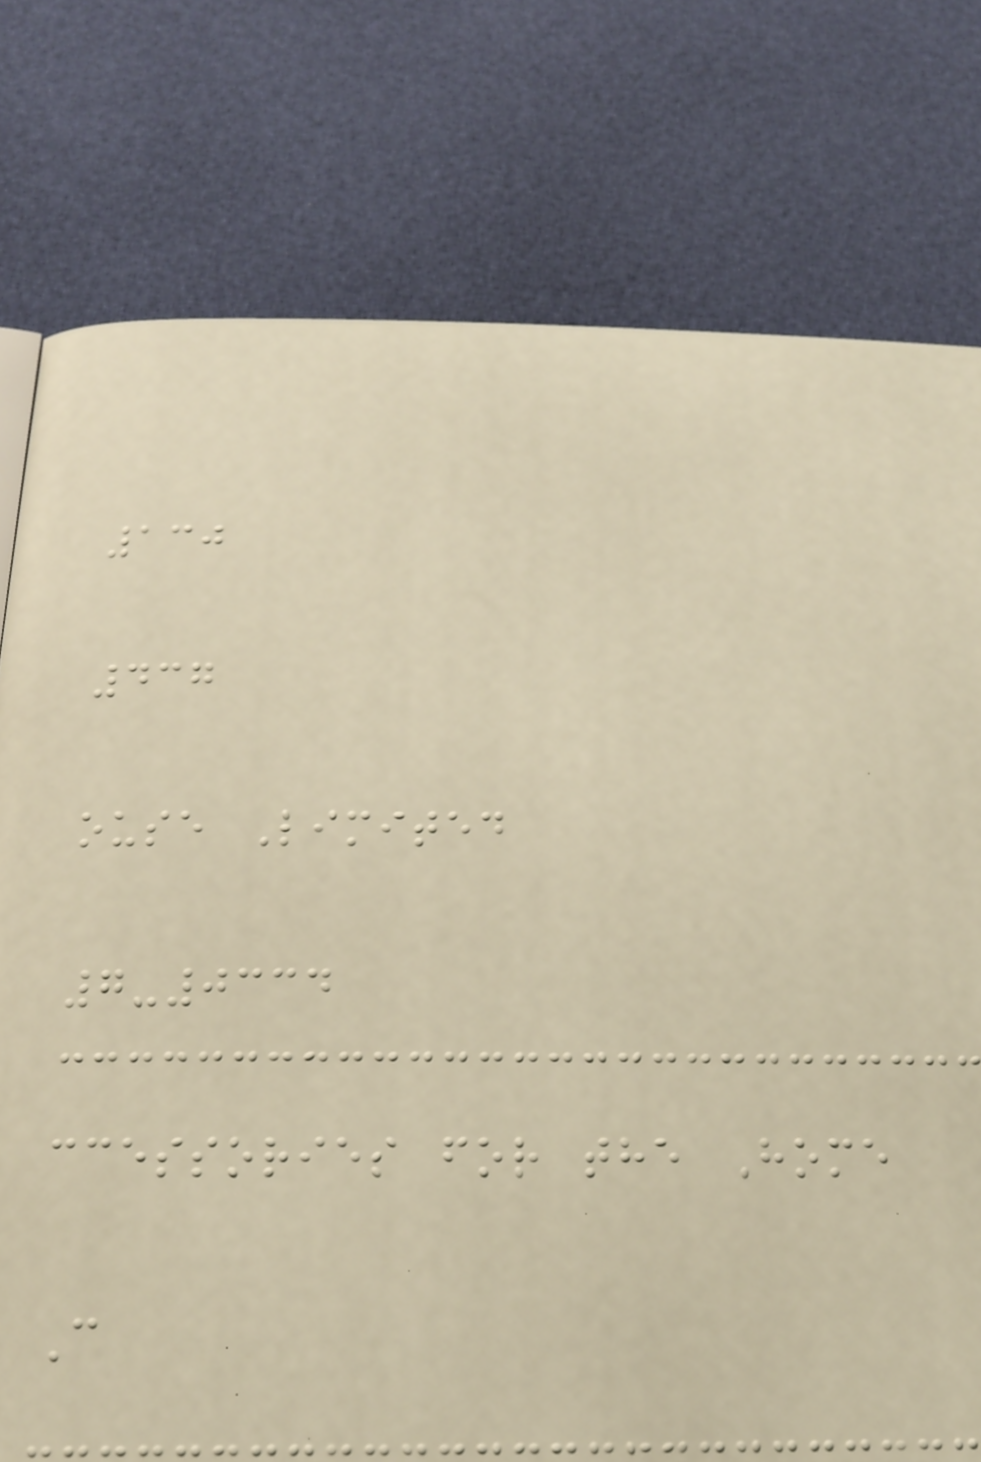130
437
ouse Limited
7-0334
ccessories for the Home
C
